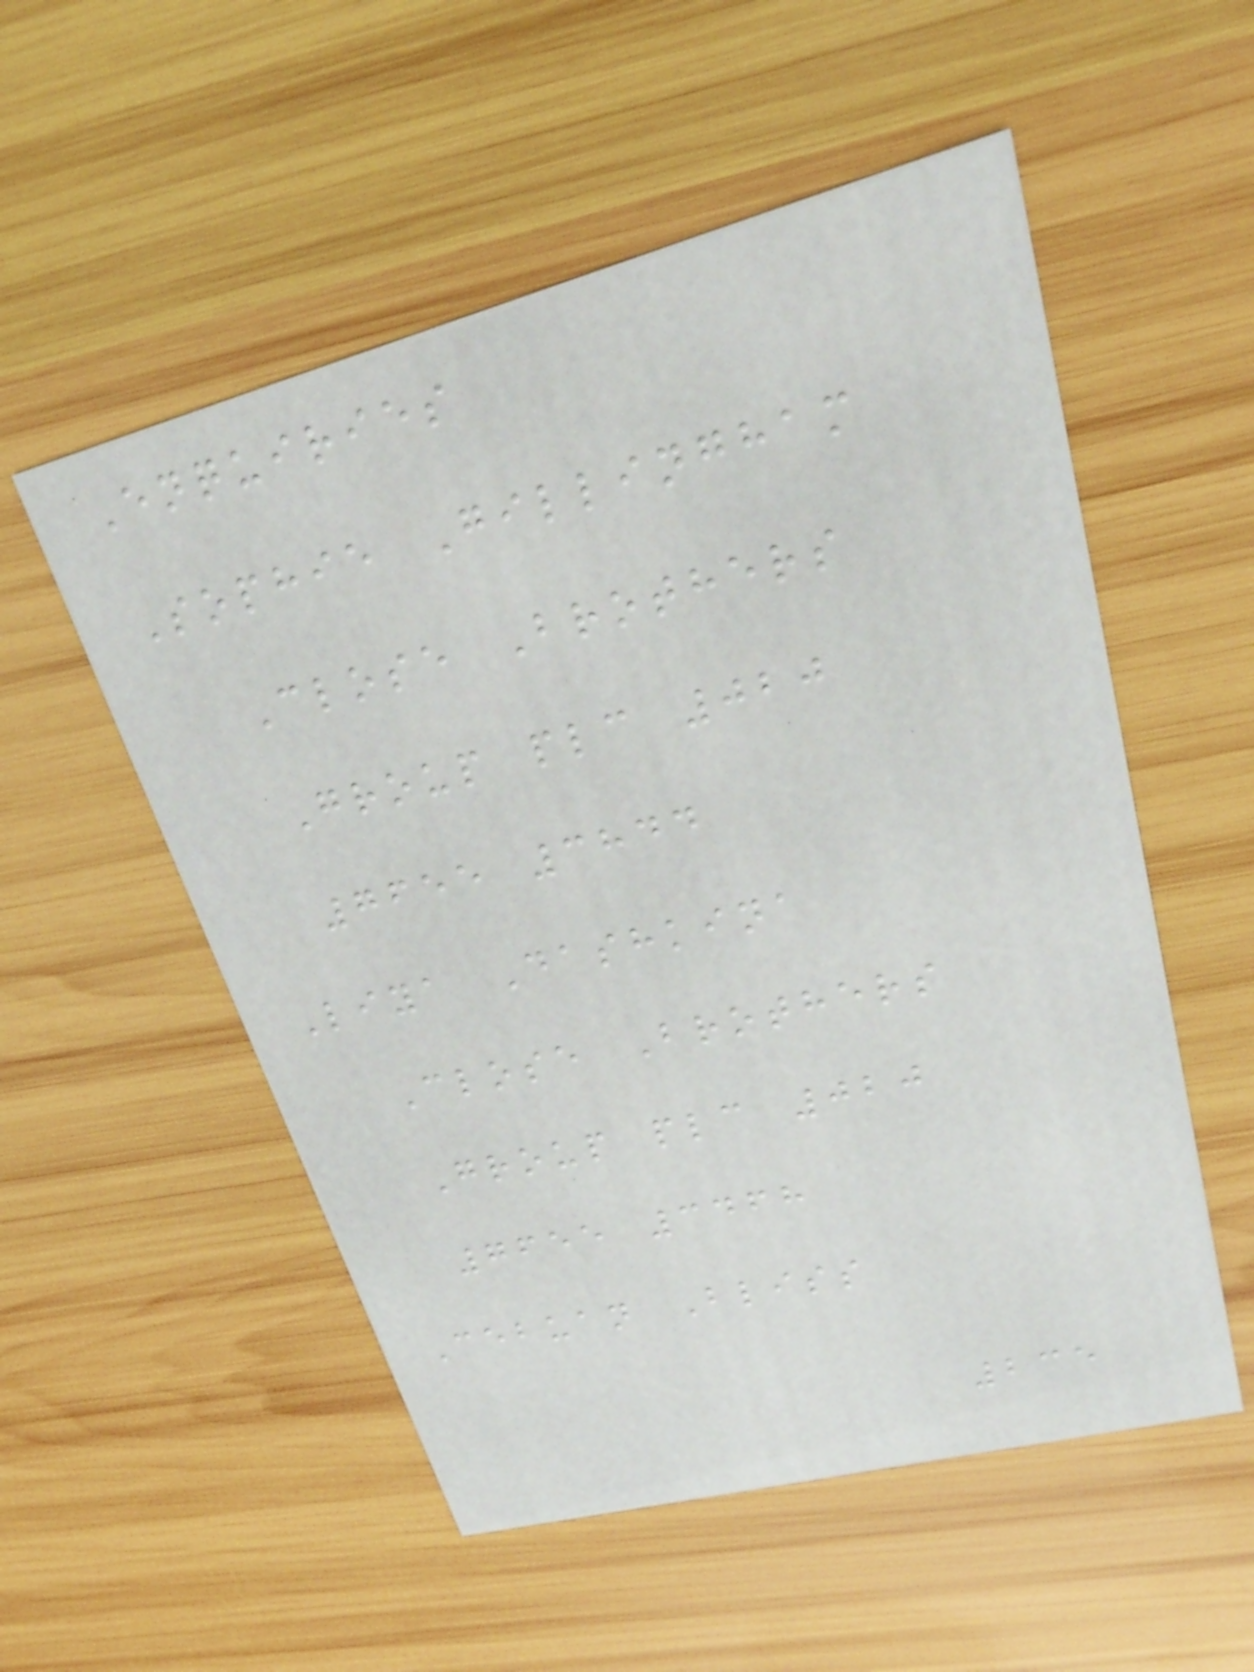Enquiries
Sophie Gillingham
Close Brothers
Group plc 020
7655 3844
Liya Dashkina
Close Brothers
Group plc 020
7655 3468
Cebuan Bliss
235
